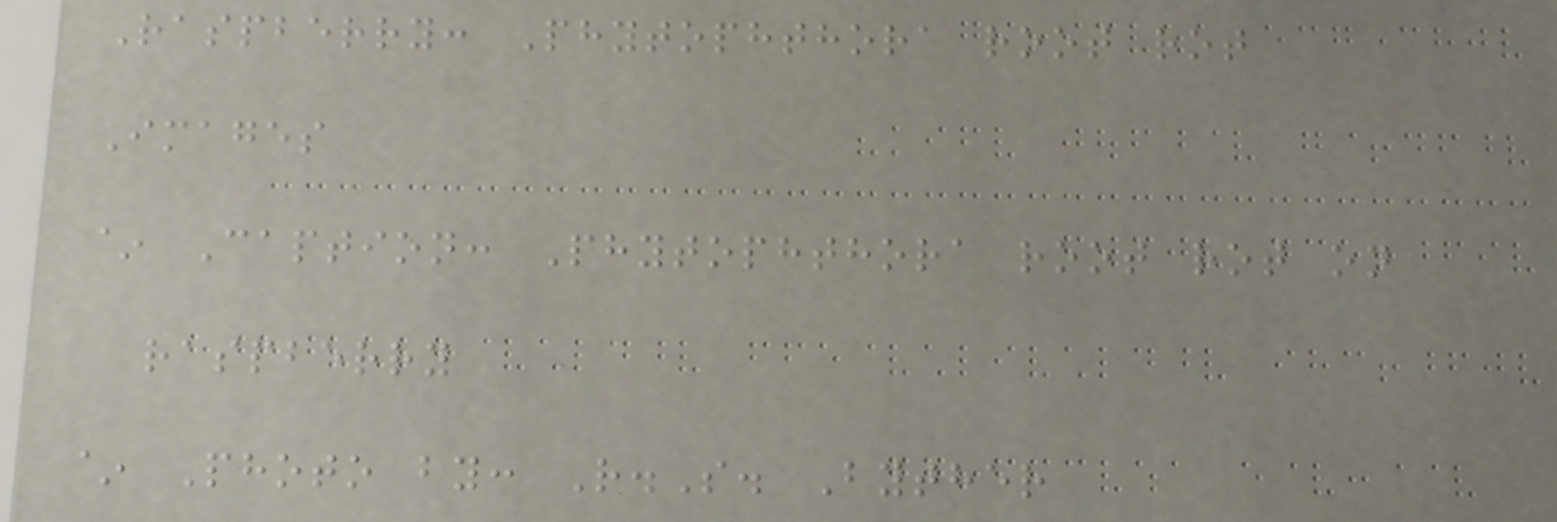Raspberry: Phytophthora root rot
Images
~ Caption: Phytophthora root rot on
raspberry
~ Photo by: R.S. Byther
